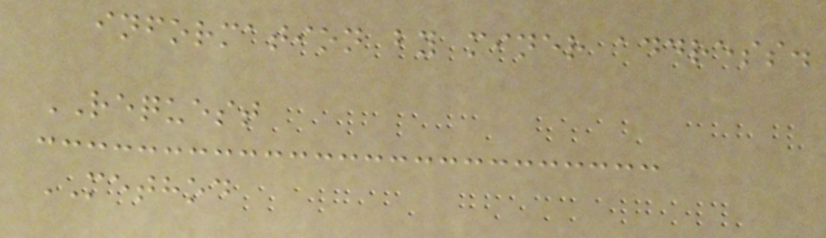information by miner address.
REQUEST
METHOD
